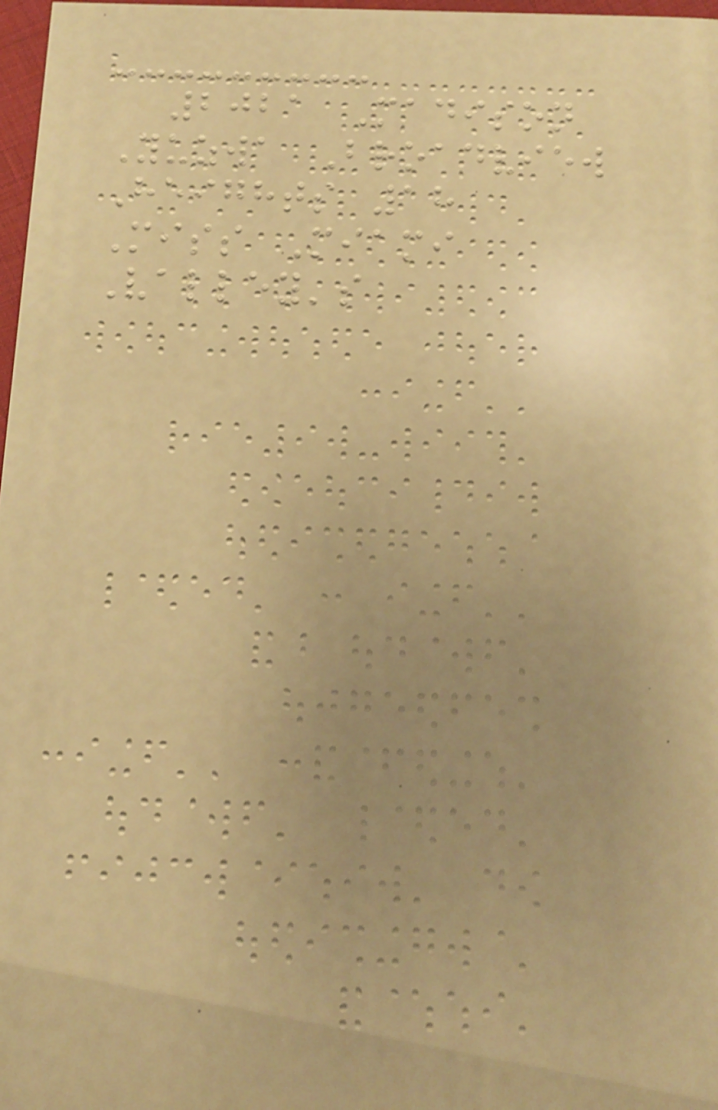2021 Madison
Yuzwa Broadview
Heights 18
Miss Miami
Valley's
